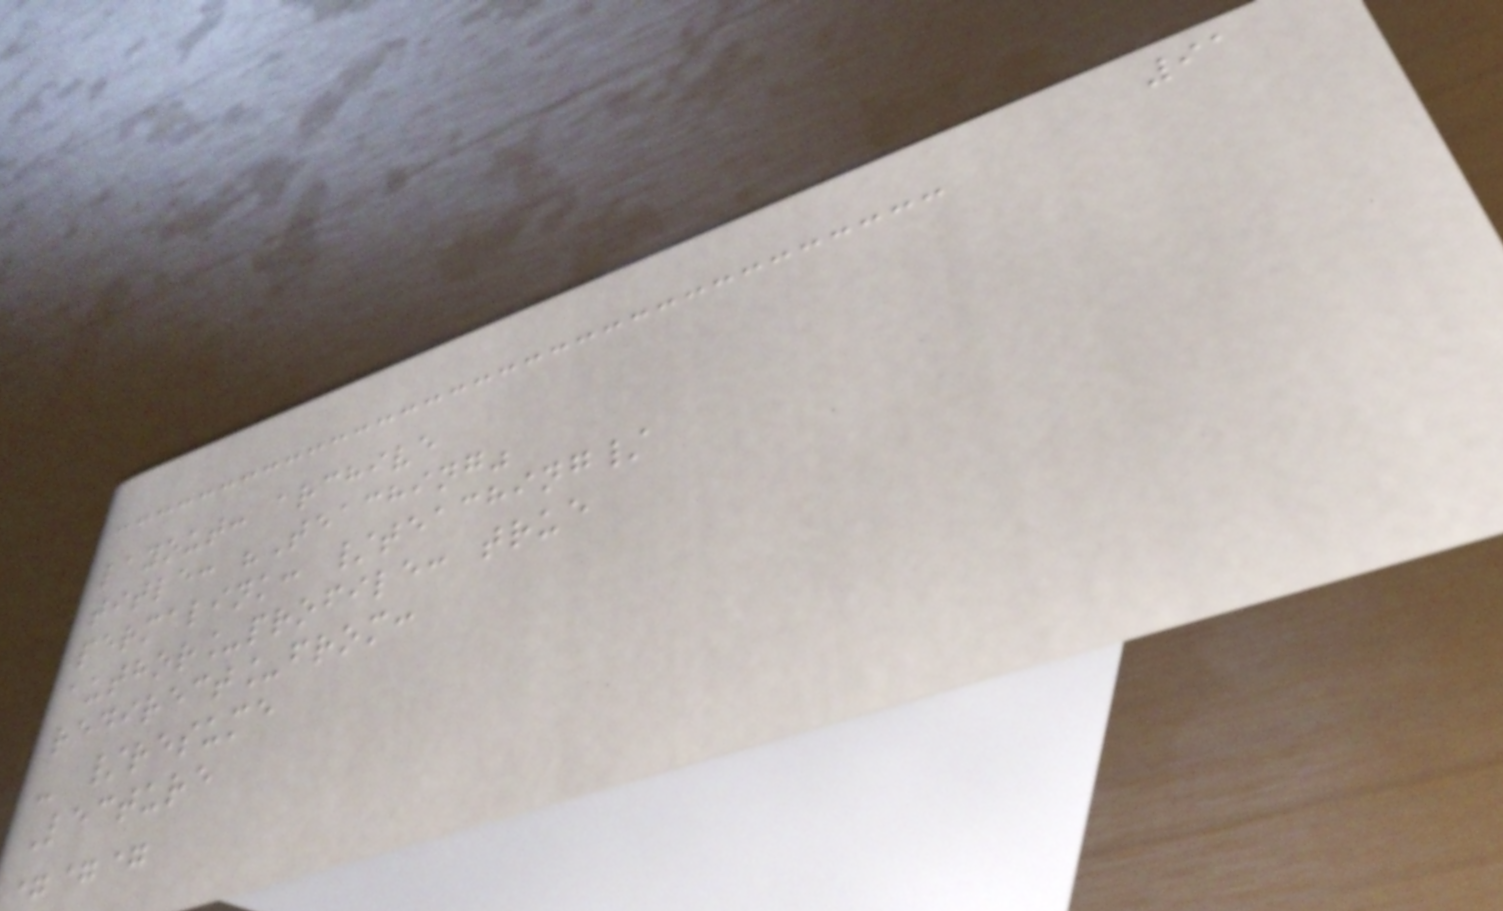91
layout: archive
title: "Teaching"
permalink: /teaching/
author_profile: true
redirect_from:
- /resume
Lecture
===
